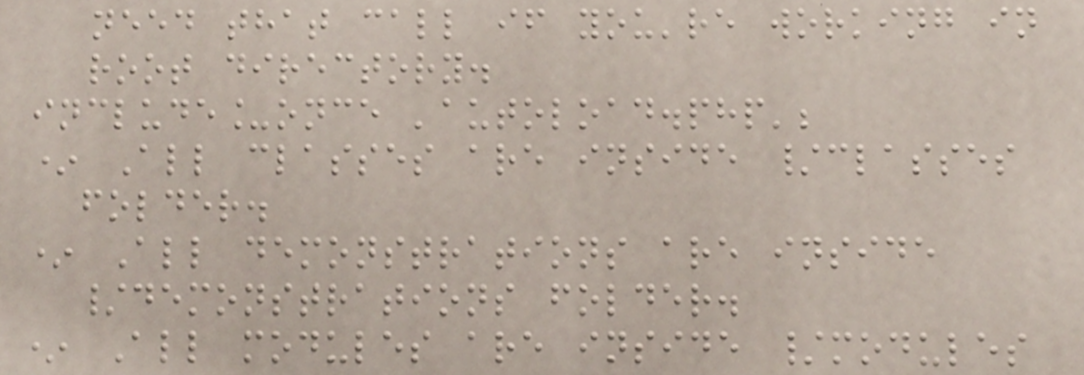need that call if you're working in
root directory.
include_once 'autoload.php';
* All classes are inside /classes
folder.
* All demonstrations are inside
/demonstrations folder.
* All modules are inside /modules
